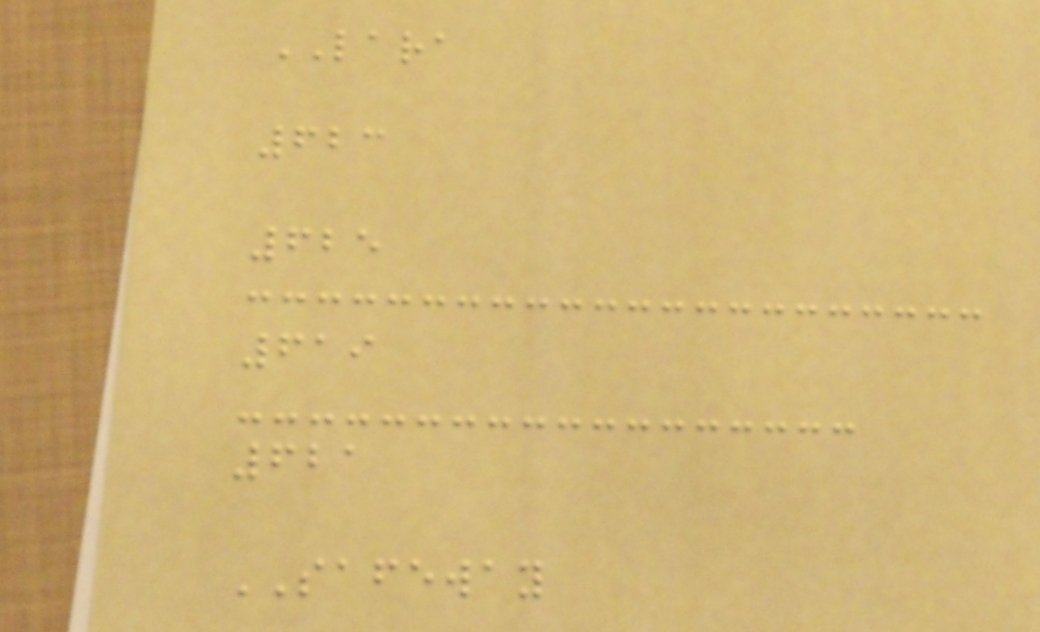LARA
623
625
619
621
SAFEWAY
